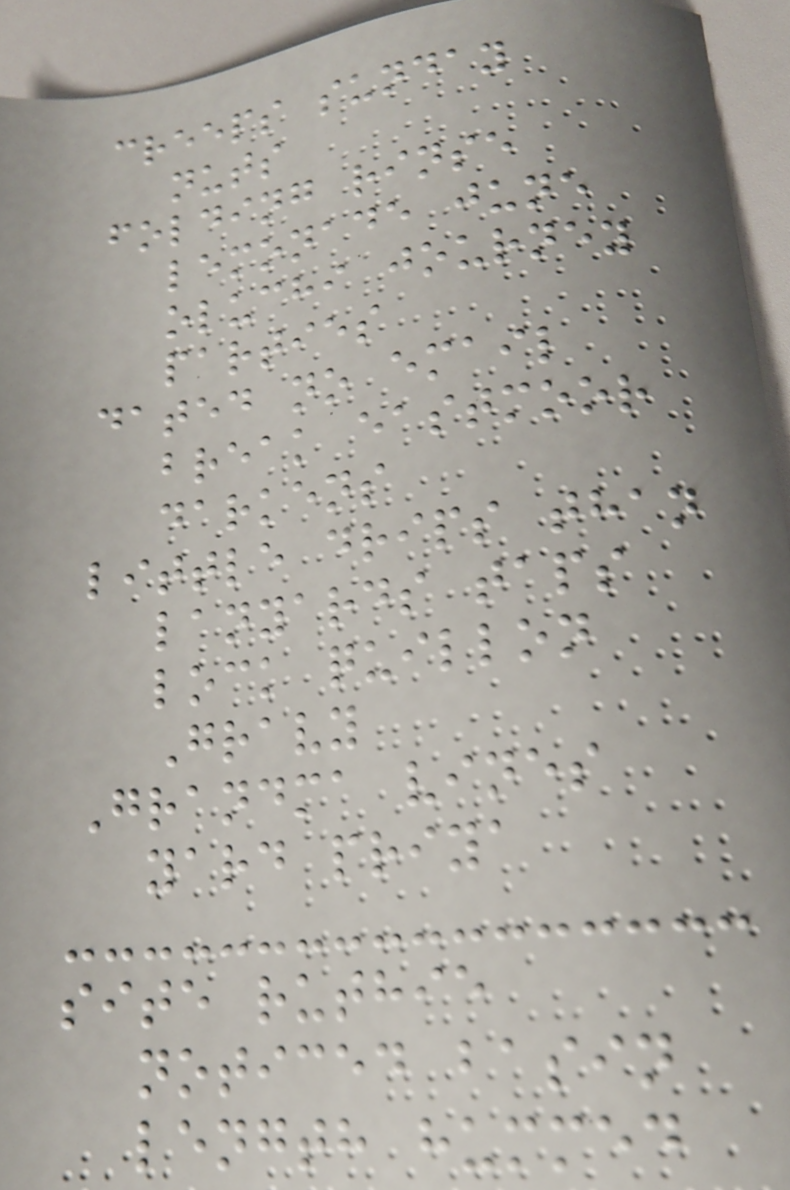creeps sunday
nuts
folding rinse
lemonade june
oluchi journey
parties
dated no email
break eastmoor
darkens
little drips than
lanyards taps
lock quillon
Gravy
Grandma vines
yard priya
site ruthie
noticed basin
length hummed
